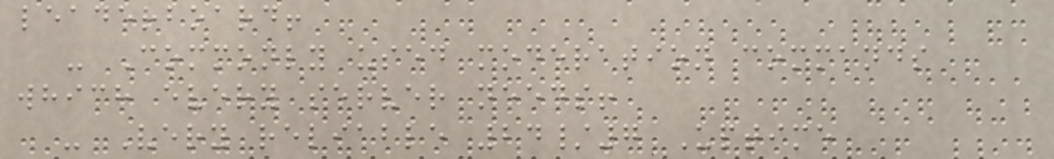leaderboard!
- Commonly used moderation commands
which every server needs!
- Very reliable 24/7 Uptime
